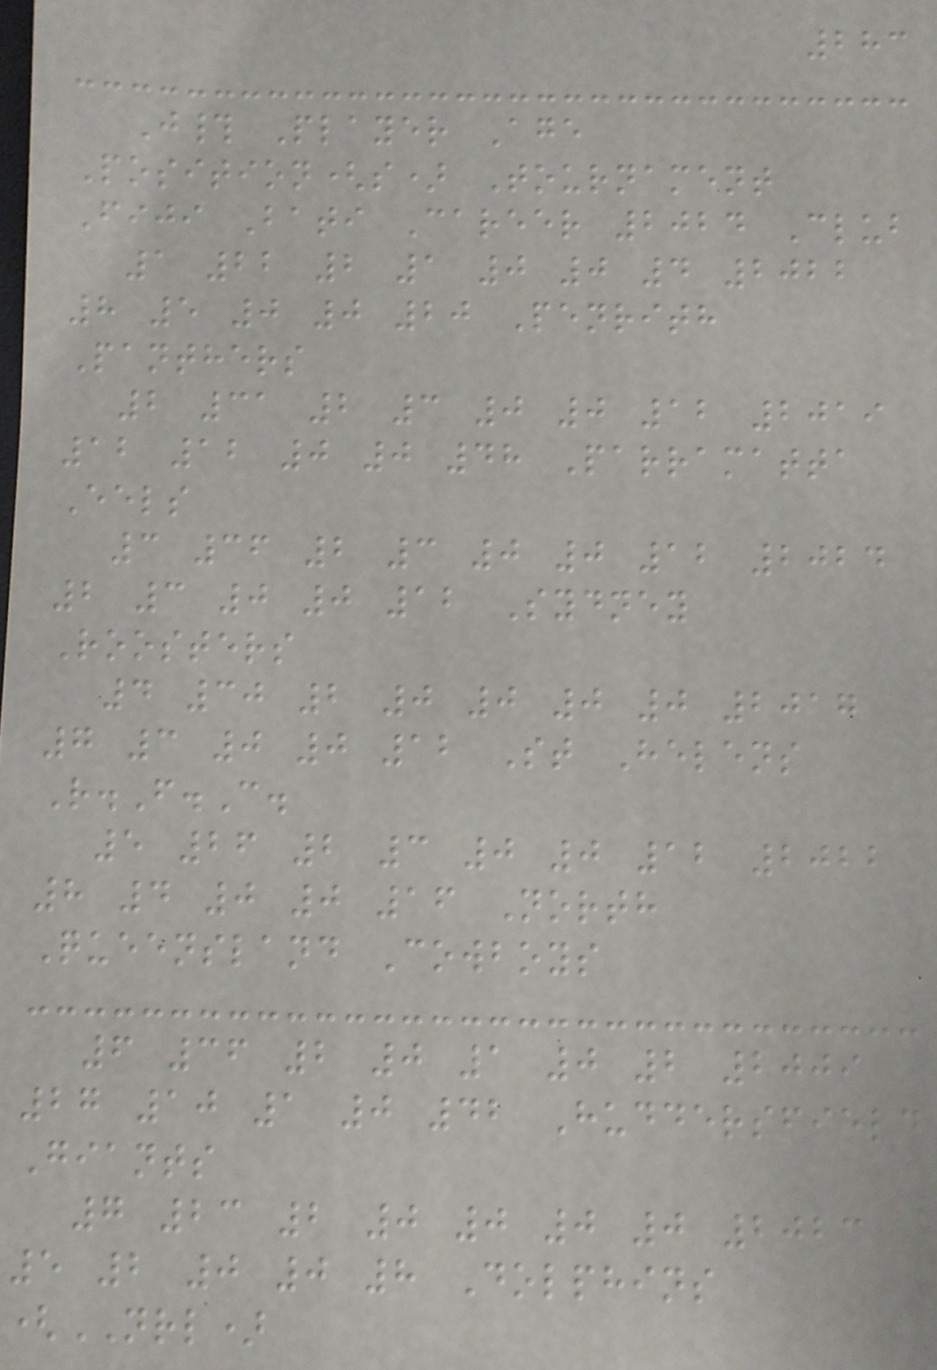283
J# Player Age
Position(s) Tournament
Fiji Bati Career 2024 Club
1 22 2 1 0 0 4 2022
8 5 0 0 20 Penrith
Panthers
2 31 2 3 0 0 12 2019
12 12 0 0 48 Parramatta
Eels
3 36 2 3 0 0 12 2024
2 3 0 0 12 Sydney
Roosters
4 30 2 0 0 0 0 2017
7 3 0 0 12 St Helens
R.F.C.
5 26 2 3 0 0 12 2022
8 4 0 0 16 North
Queensland Cowboys
6 36 2 0 1 0 2 2009
27 10 1 0 42 Huddersfield
Giants
7 23 2 0 0 0 0 2023
5 2 0 0 8 Dolphins
(NRL)
